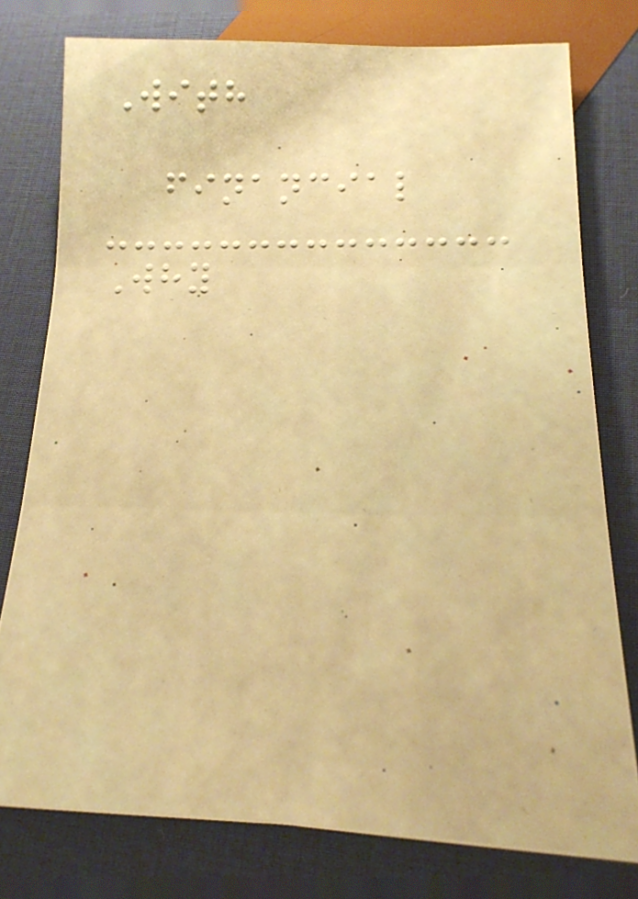With
financial
Why
